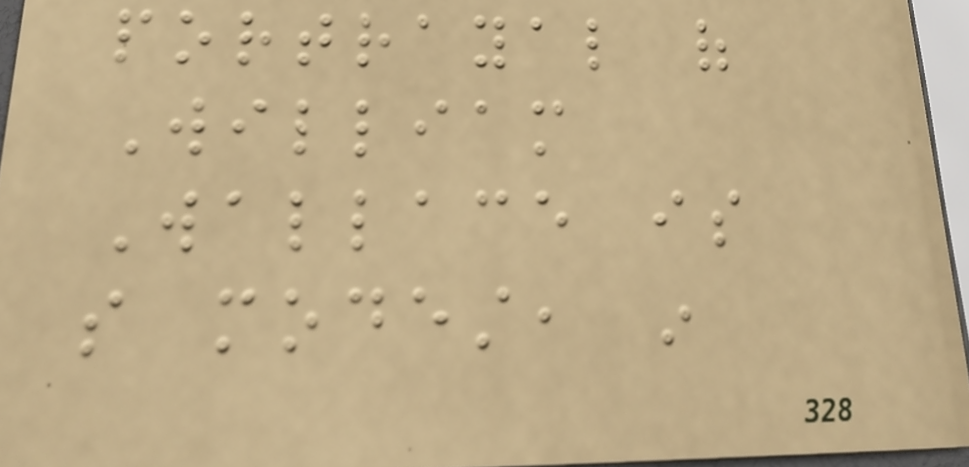portrayal of
William
Wallace is
so modest, in
